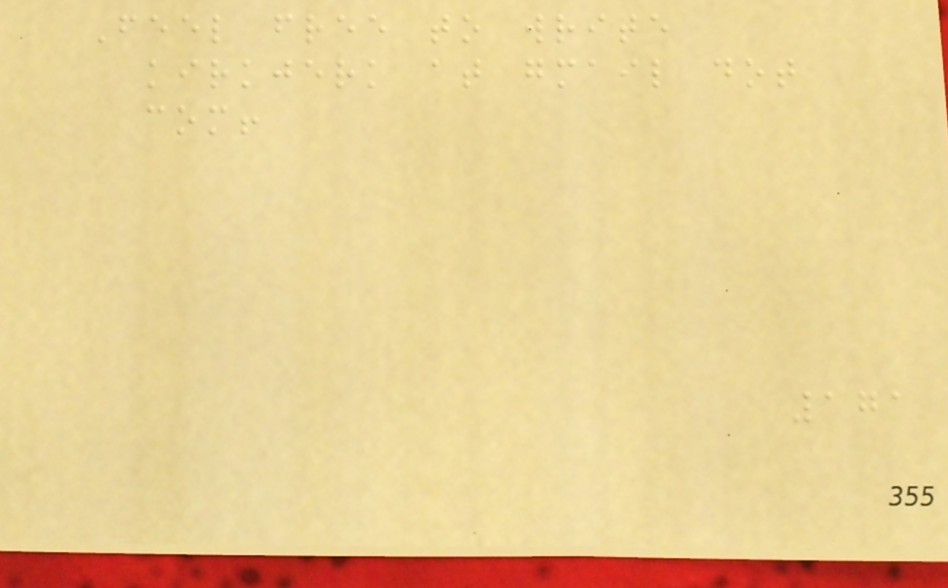Feel free to write
kirkjerk at gmail dot
com!
171
